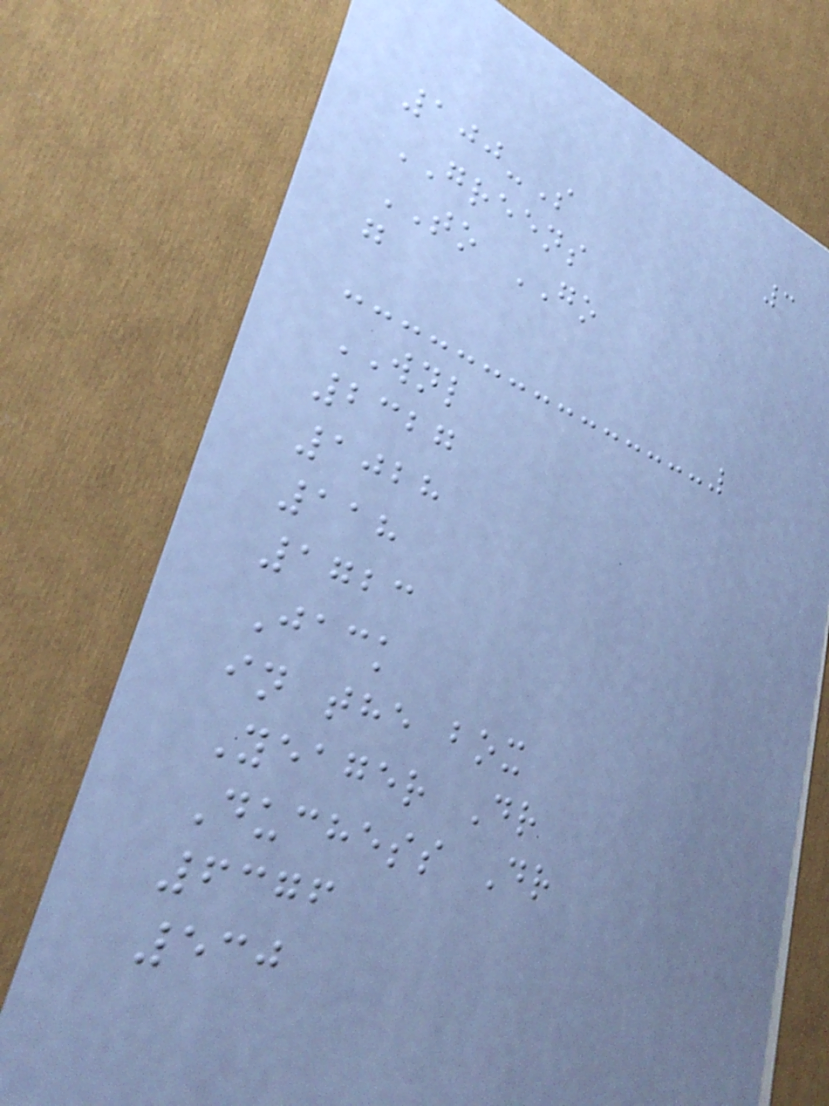3
100-S
GREENS
TO GO
g
WNL
2327
1028
118
1723
Jack
in the box
Yeager Dr
Duchess Dr
6376
530
